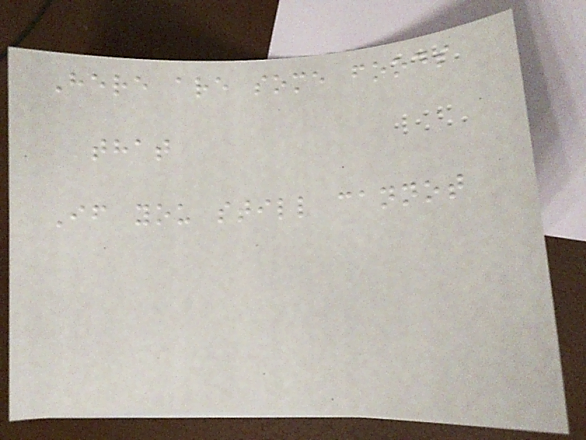Here are some foods
that
If you still cannot
